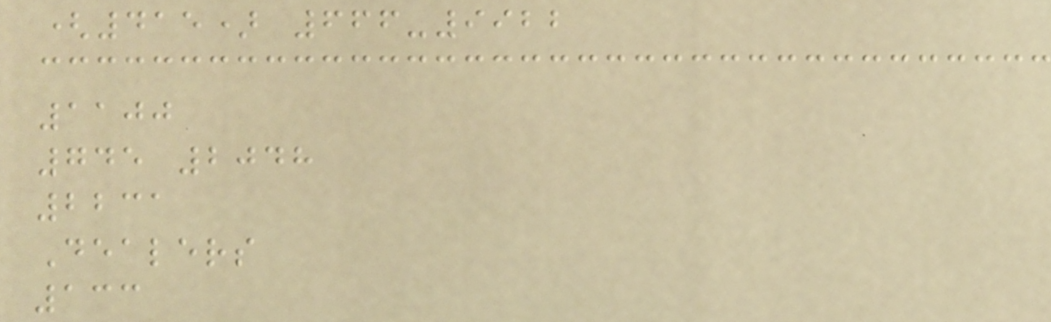(415) 666-9922
1100
745 2048
2231
Dealers
133
